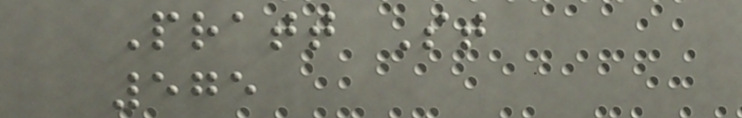Pratt St
575
